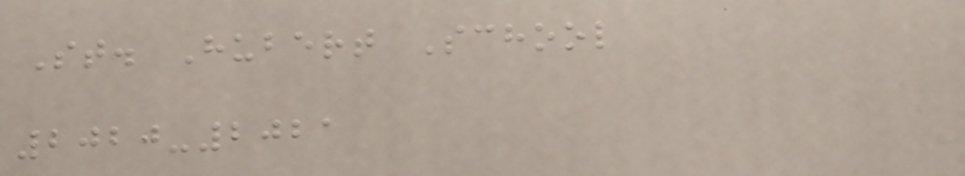St. Hubert School
2020-2021
